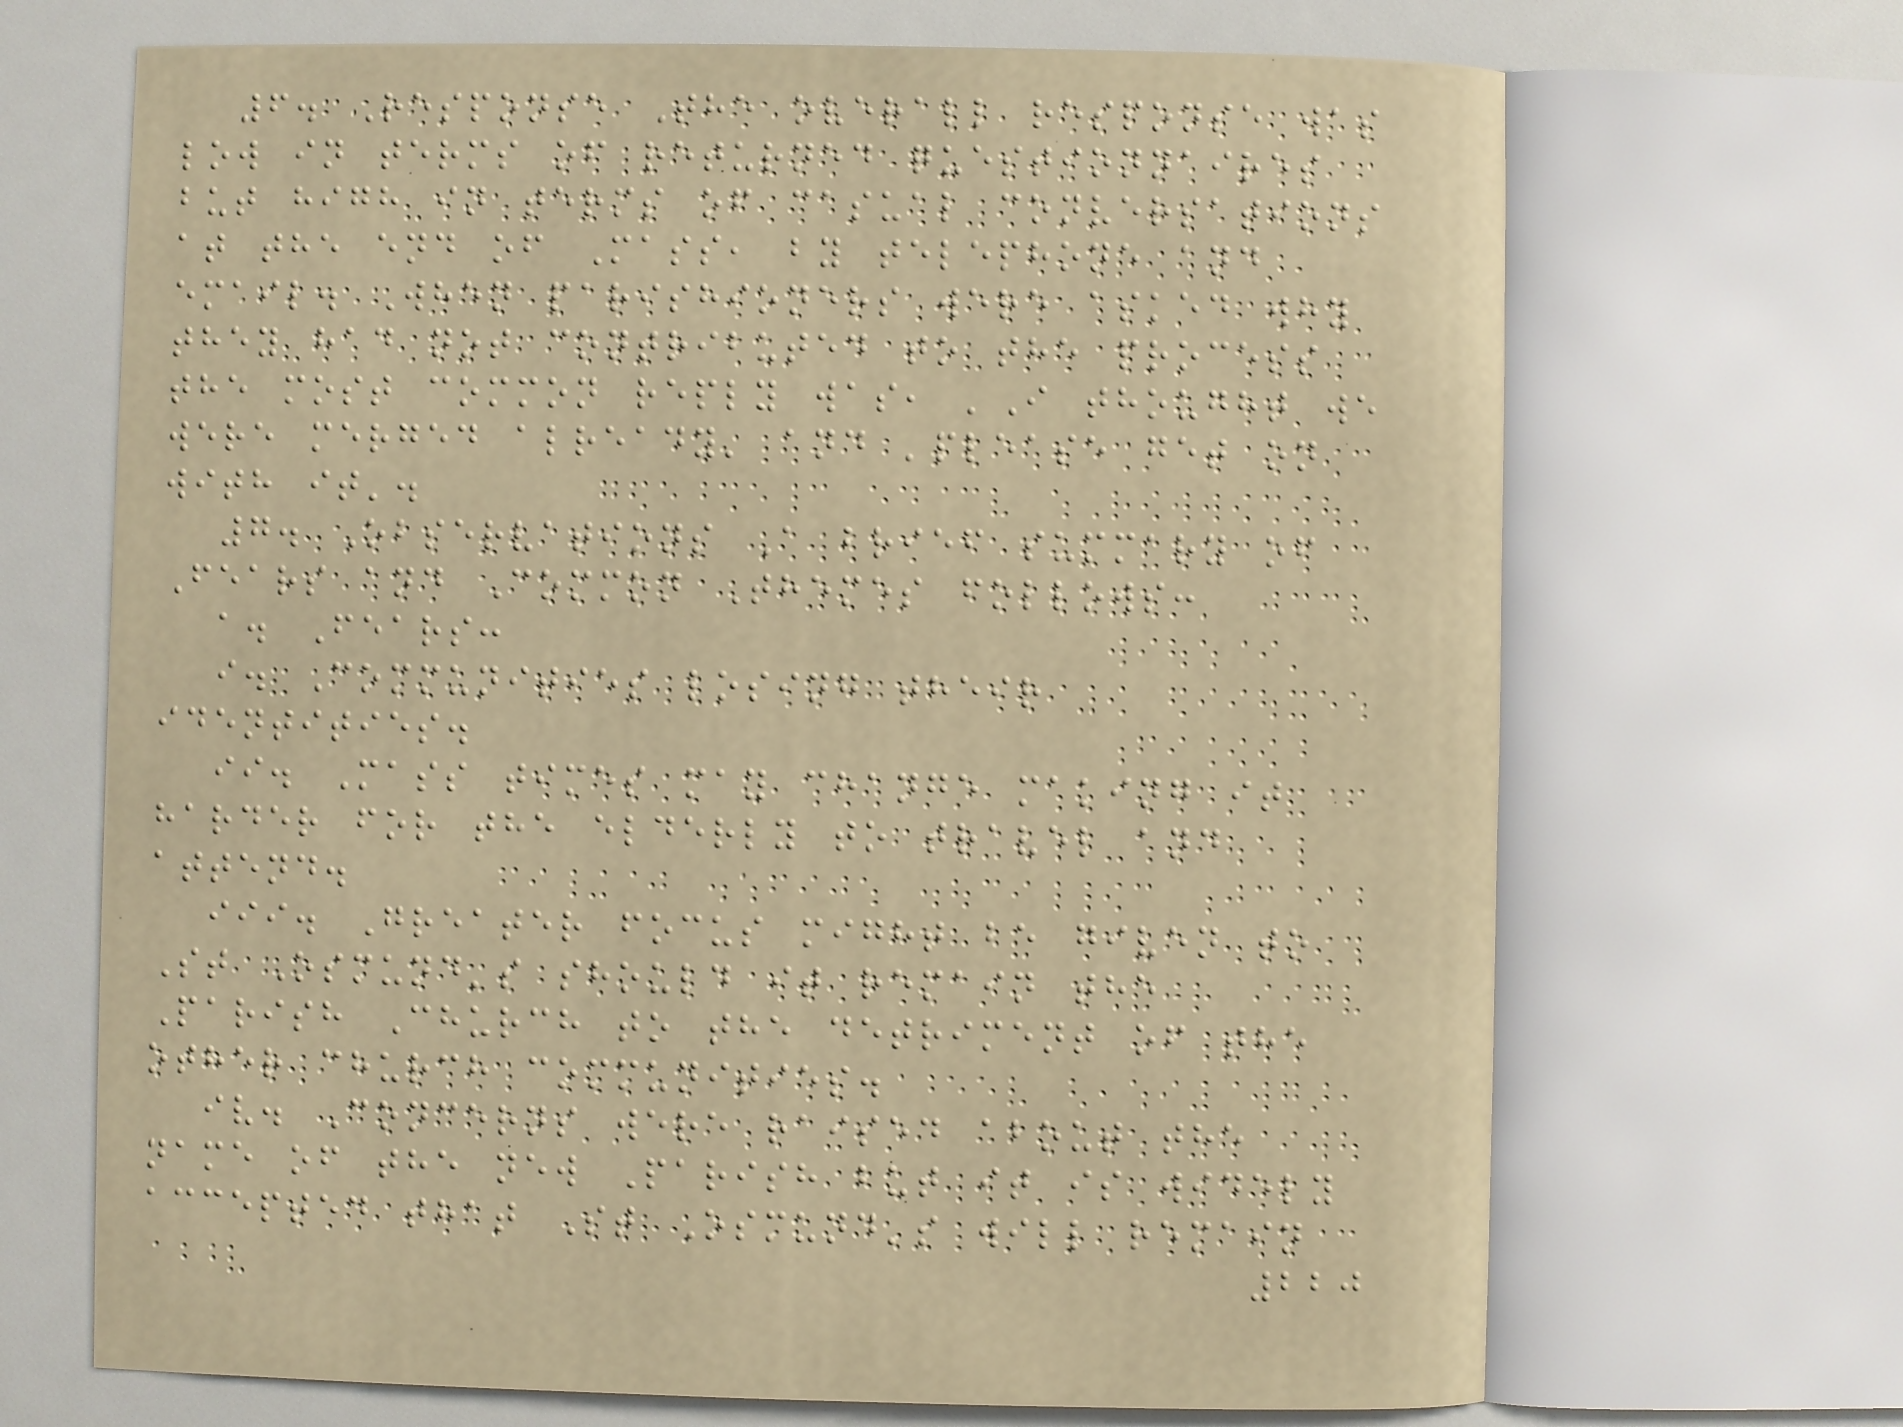6. Response The overall response was
low in terms of returned questionnaires
but high in terms of casual conversations
at the end of Mass, by telephone and
email. When parishioners were asked why
they had not contributed to the process
the most common reply was, 'I thought we
were merged already' and 'please get on
with it'.
7. Observations A brief summary of
Fears and Common Themes follows:
a. Fears:
i. Communities losing their
identities.
ii. Mass times may change making it
harder for the elderly to travel and
attend.
iii. Greater focus might be given to
St Osmund's should it remain the
Parish Church to the detriment of the
other church communities.
iv. Concerns were raised about the
name of the new Parish but it is widely
accepted that St Osmund's will remain
220
